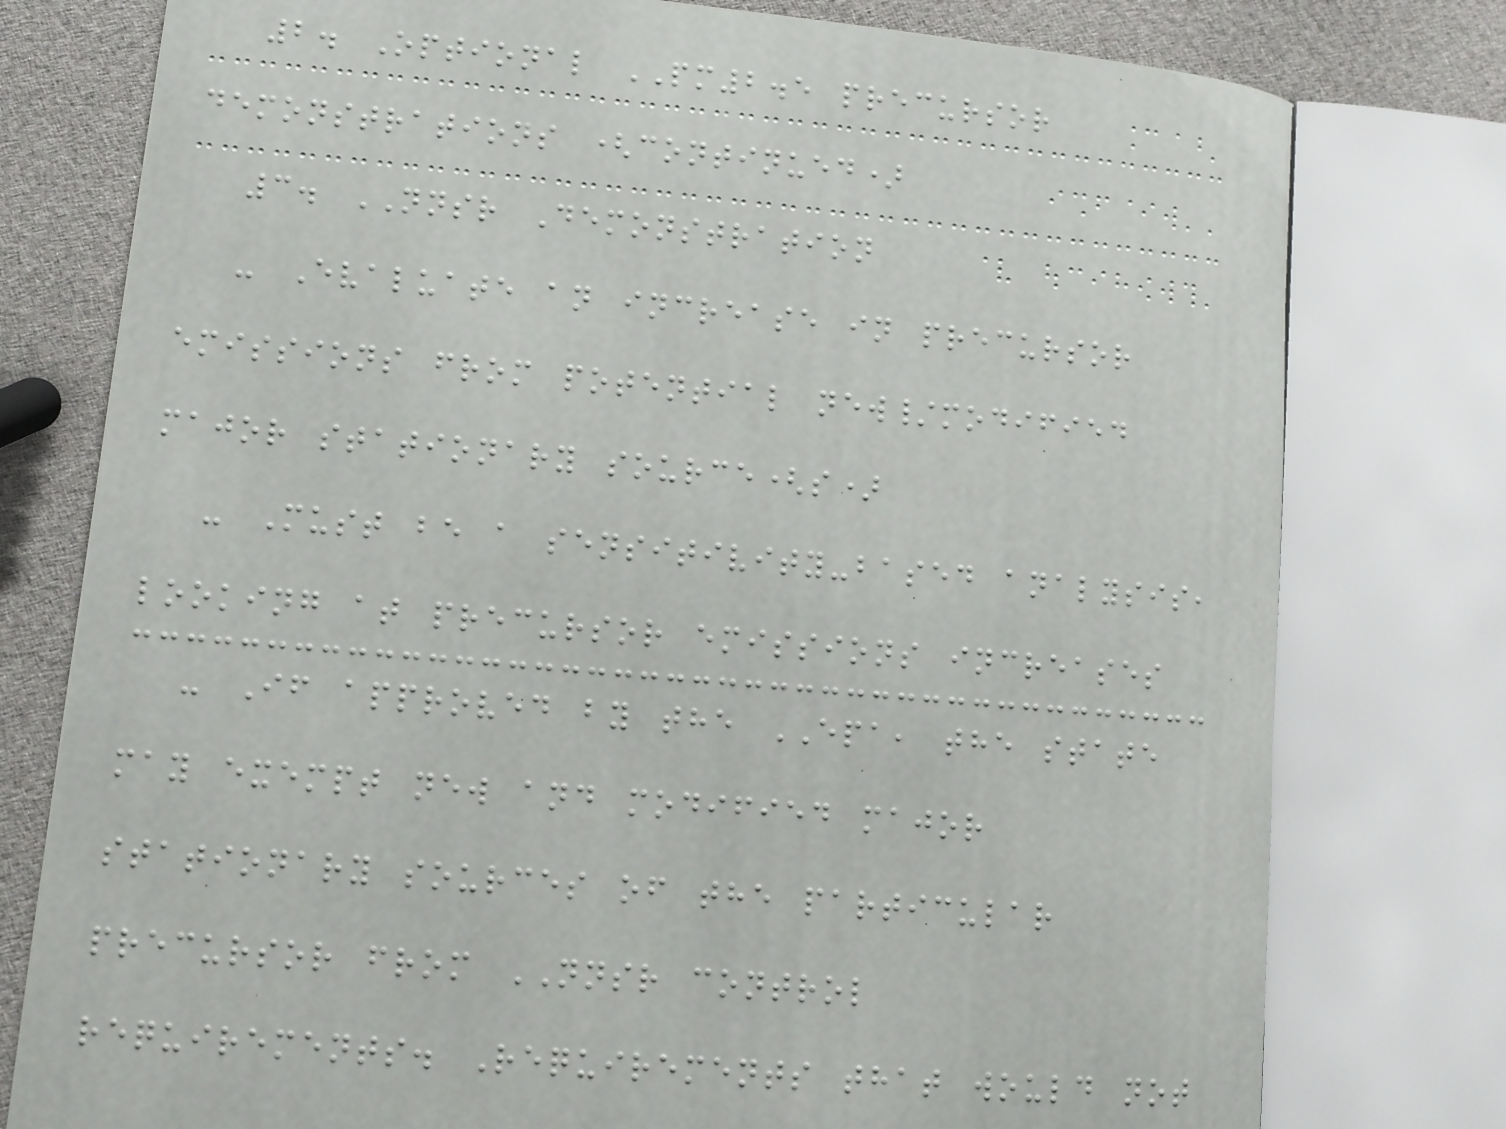2. Optional PM2.5 precursor
demonstrations (continued)
3. NNSR Demonstration
- Evaluate an increase in precursor
emissions from potential new/modified
major stationary source(s)
- Must be a sensitivity-based analysis,
looking at precursor emissions increases
- If approved by the EPA, the state
may exempt new and modified major
stationary sources of the particular
precursor from NNSR control
requirements. Requirements that would not
